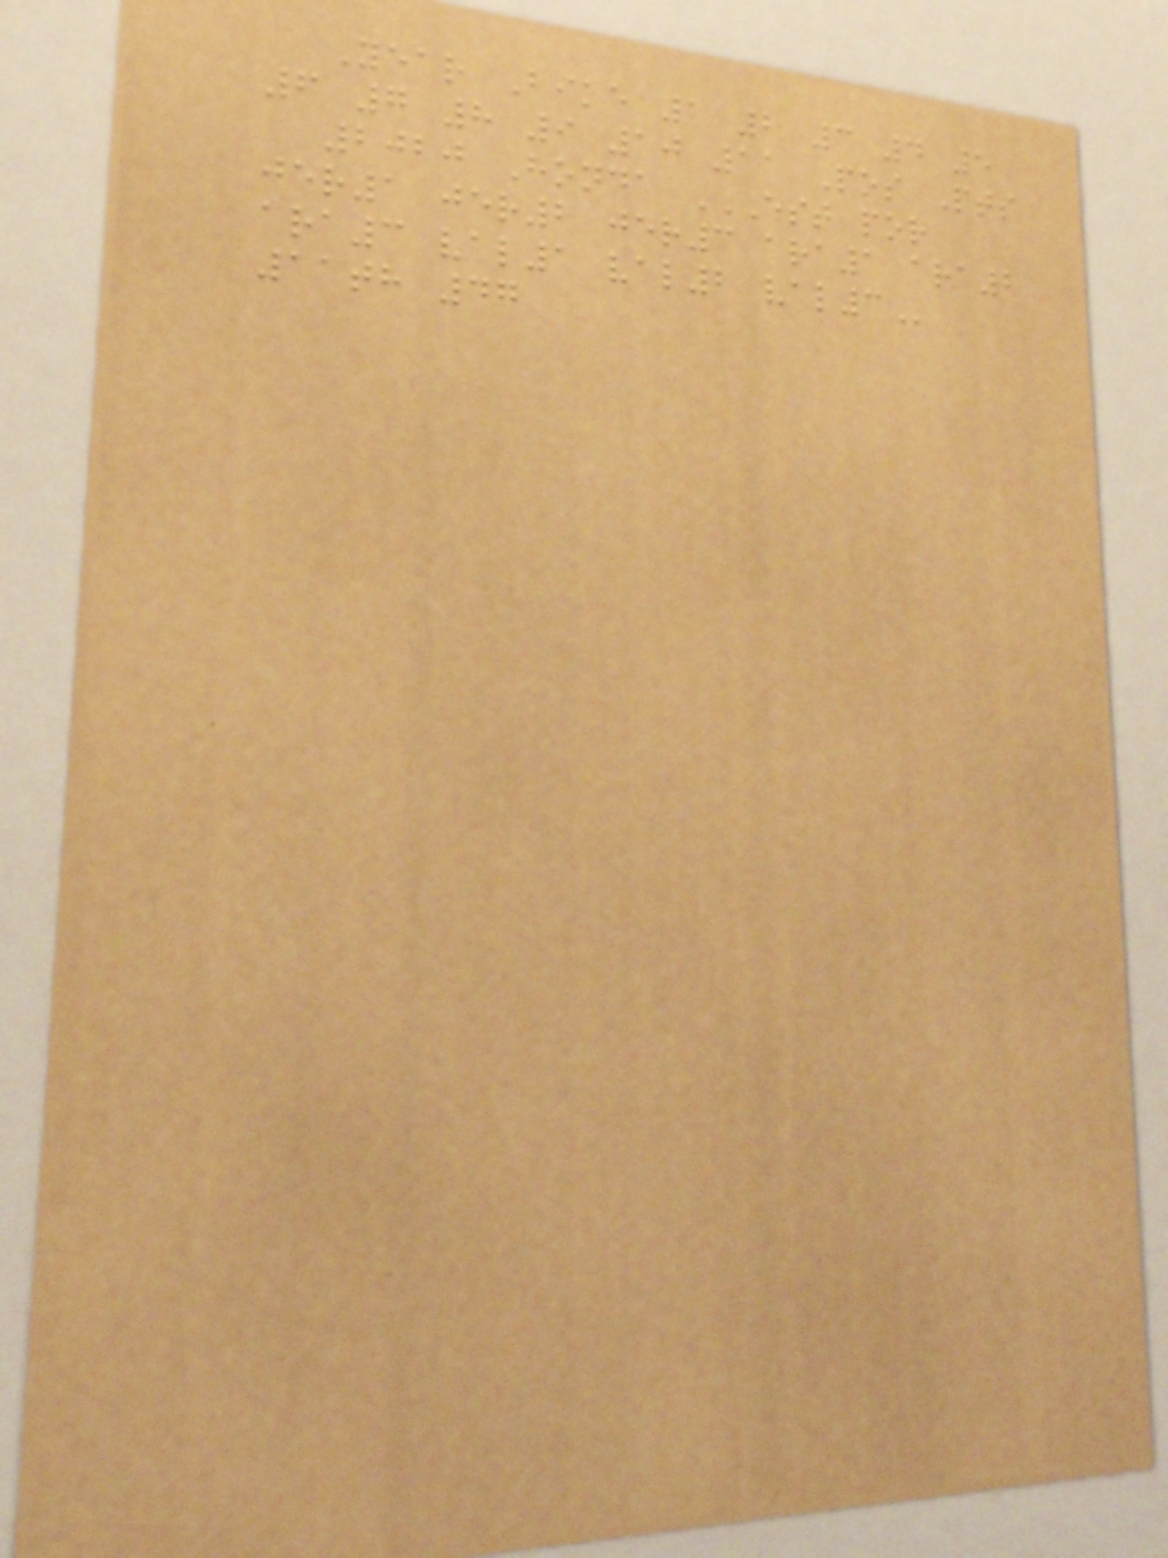Year Bike 1 2 3 4 5
6 7 8 9 10 11 Pos Pts
2020 Honda EST POR
JER1 JER2 JER3 ARA1 ARA2
ARA3 VAL1 VAL2 VAL3
11th 47
